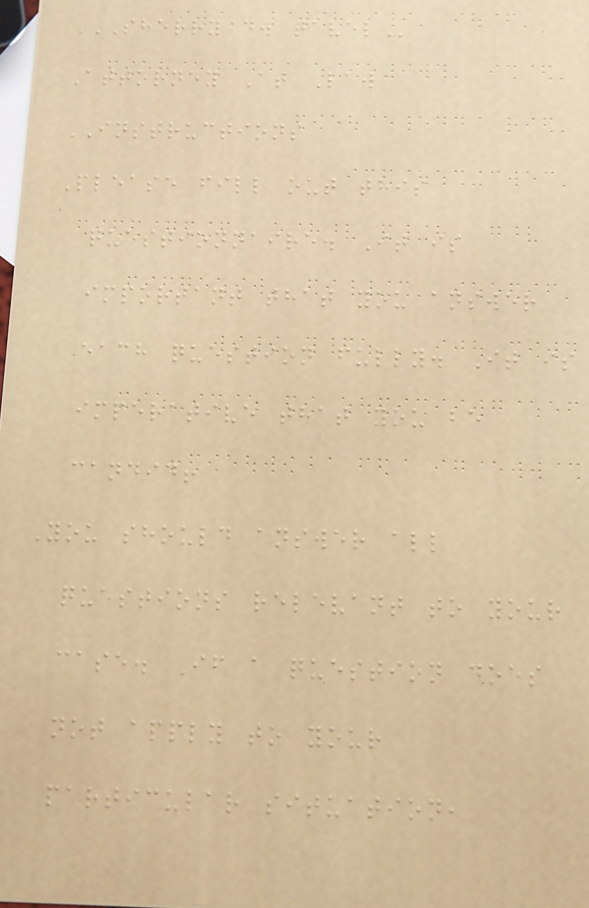SHERRY D. TAVEL
Attorney At Law
INSTRUCTIONS
Please fill out this
questionnaire. It is
important that you answer
each question fully. It is
imperative that you be
candid!
You should answer all
questions relevant to your
case. If a question does
not apply to your
particular situation,
